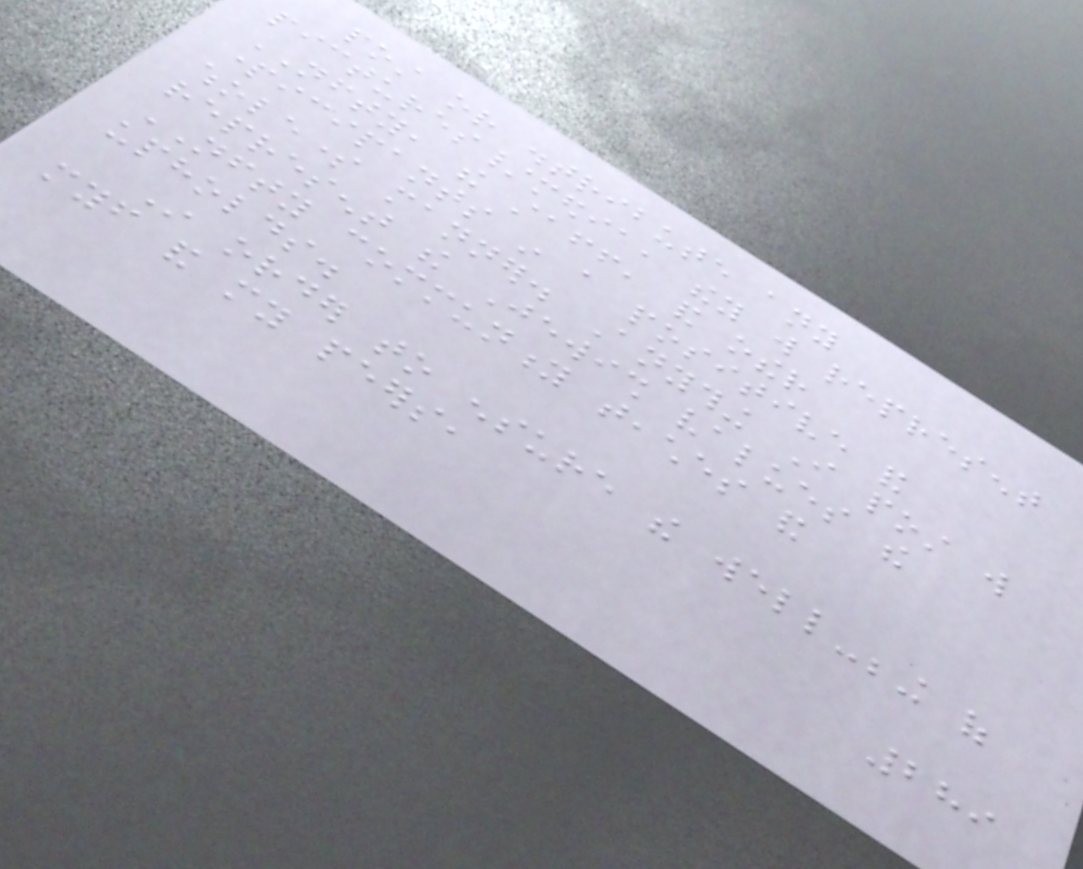post or distribute any
pictures/media, they will represent
NFTY, the staff, and other
participants in a positive and
wholesome manner. Anything I post will
represent the Jewish values the
NFTY community teaches and
upholds.
In order to ensure the well-being of
myself and my peers,
289
